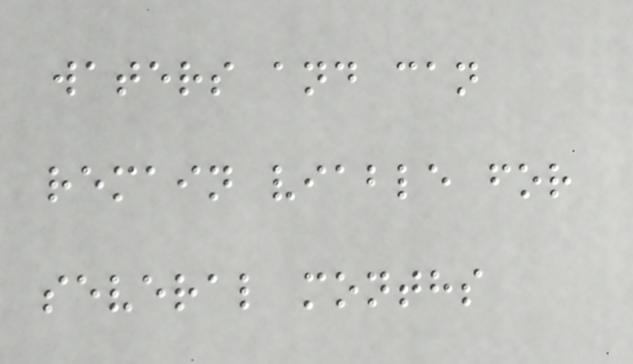waters and can
remain viable for
several months
